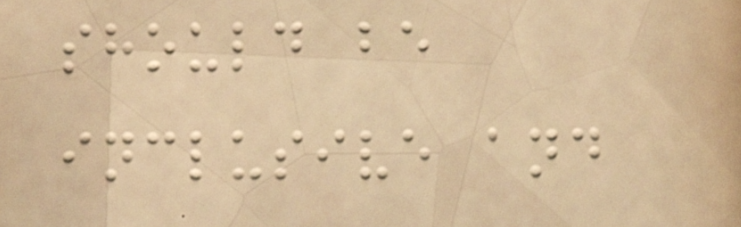should be
inclusive and
